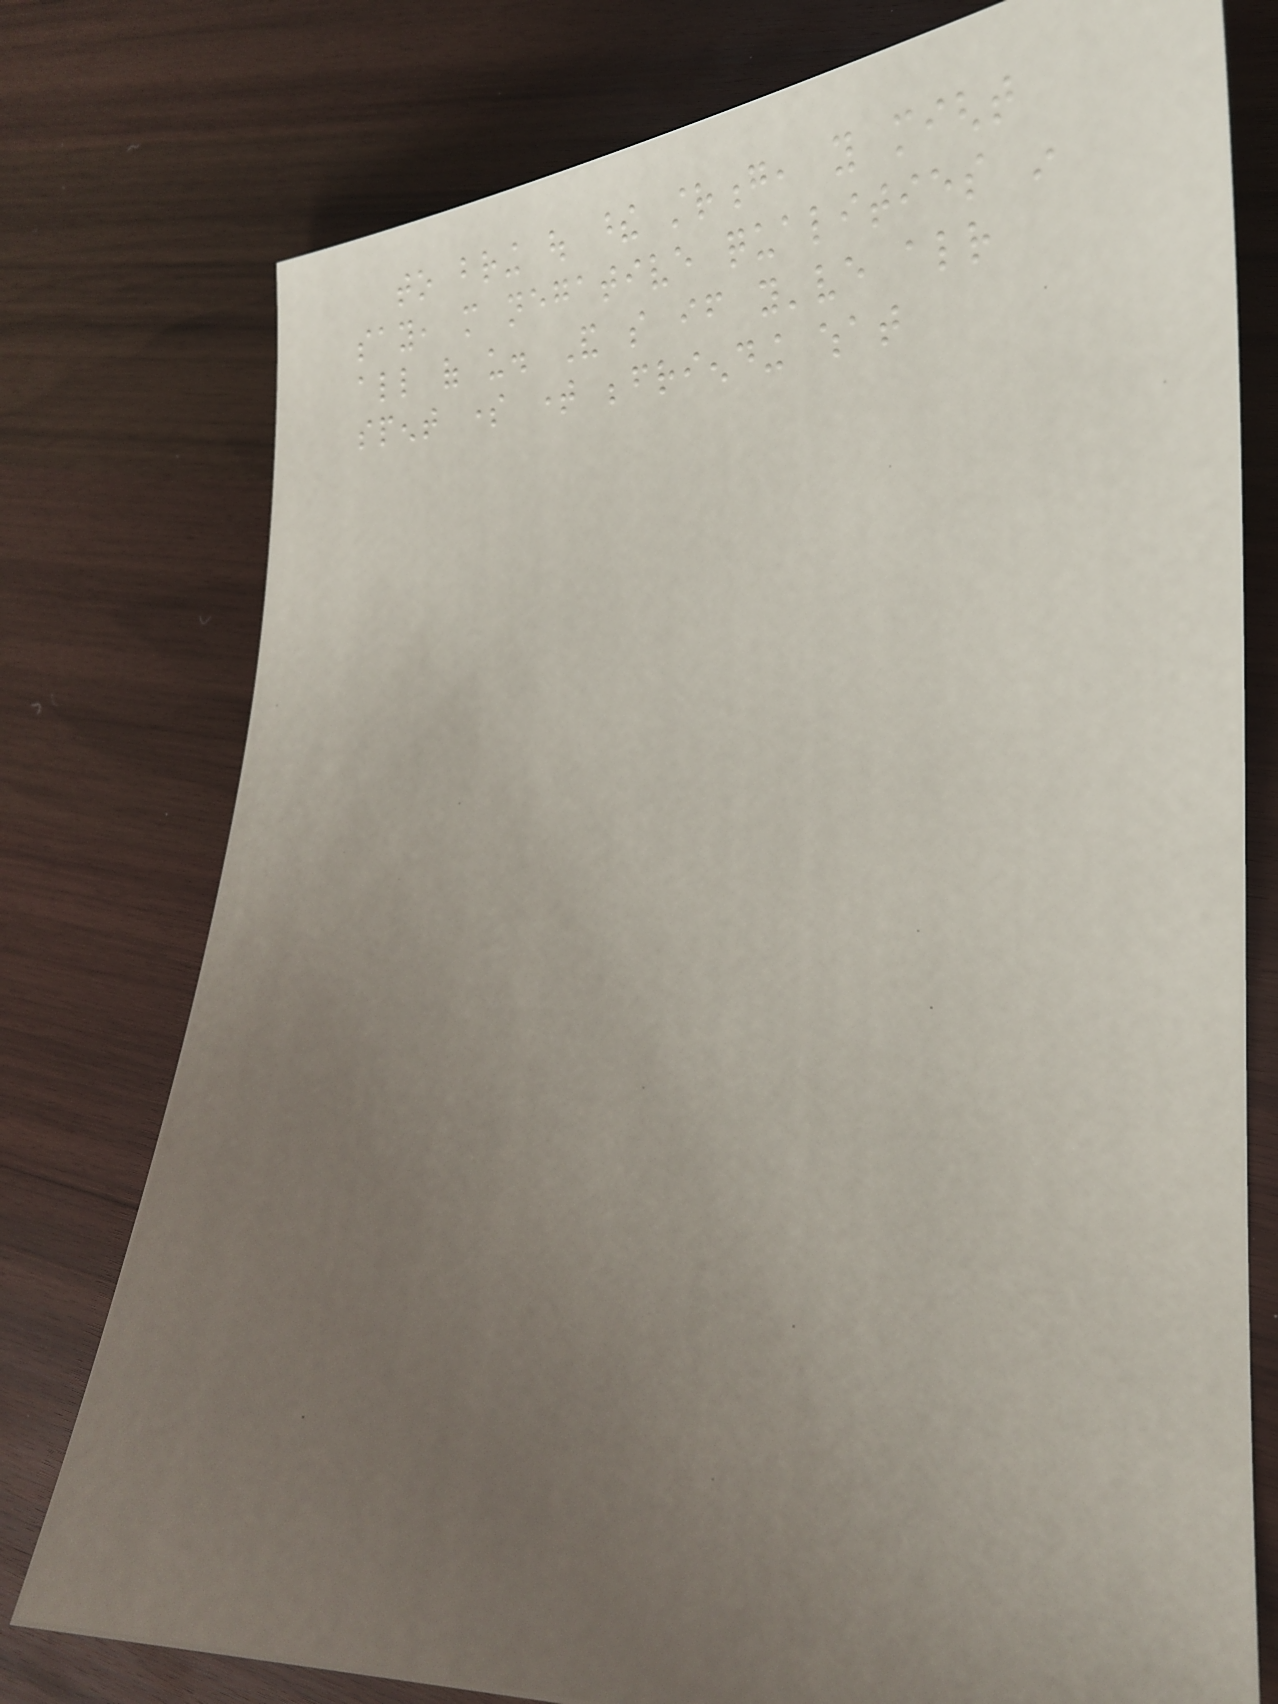to bring out these strong, you might
say, more negative qualities in
all of us. And so if you've already
spent some time befriending what
